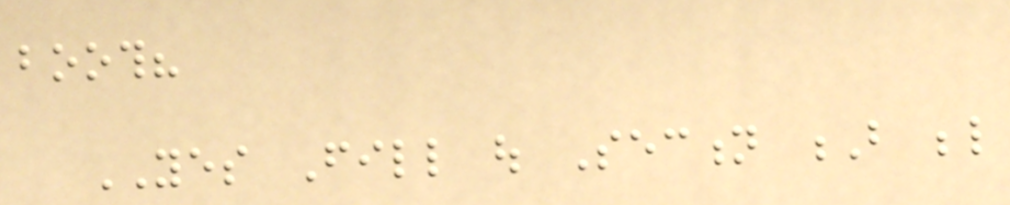booth?
YES Fill out Section B below
